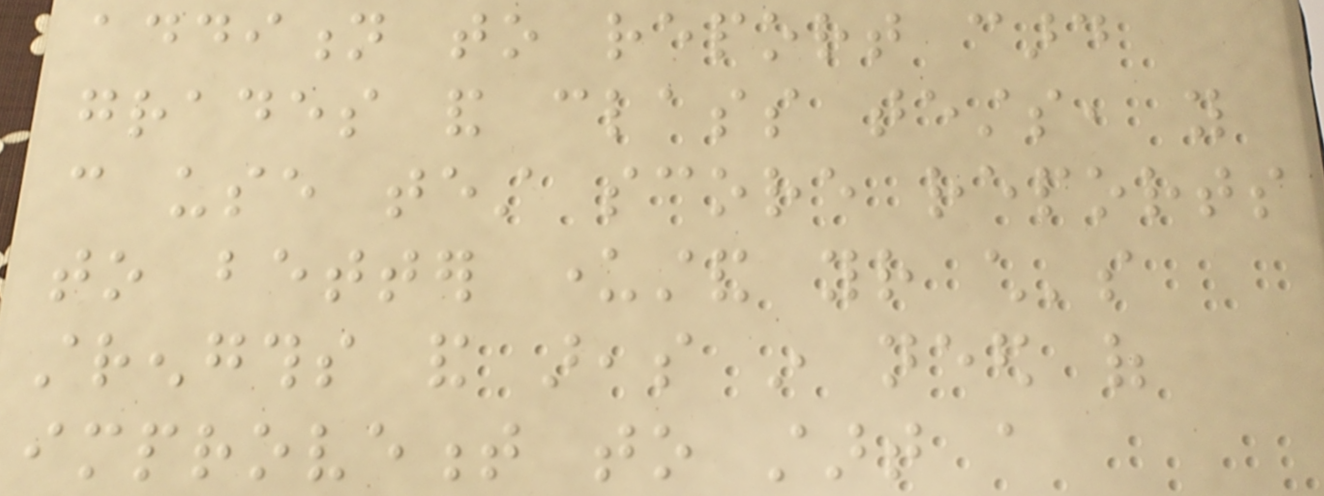addition to report card
grades and class tests, you
can use test score reports
to better understand your child's
strengths and areas in need of
improvement to start a
